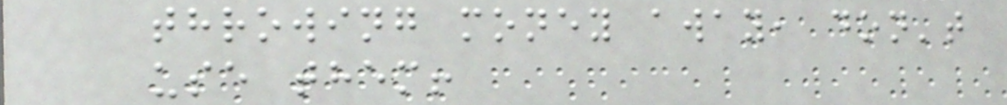throwing money away, don't
use them!
